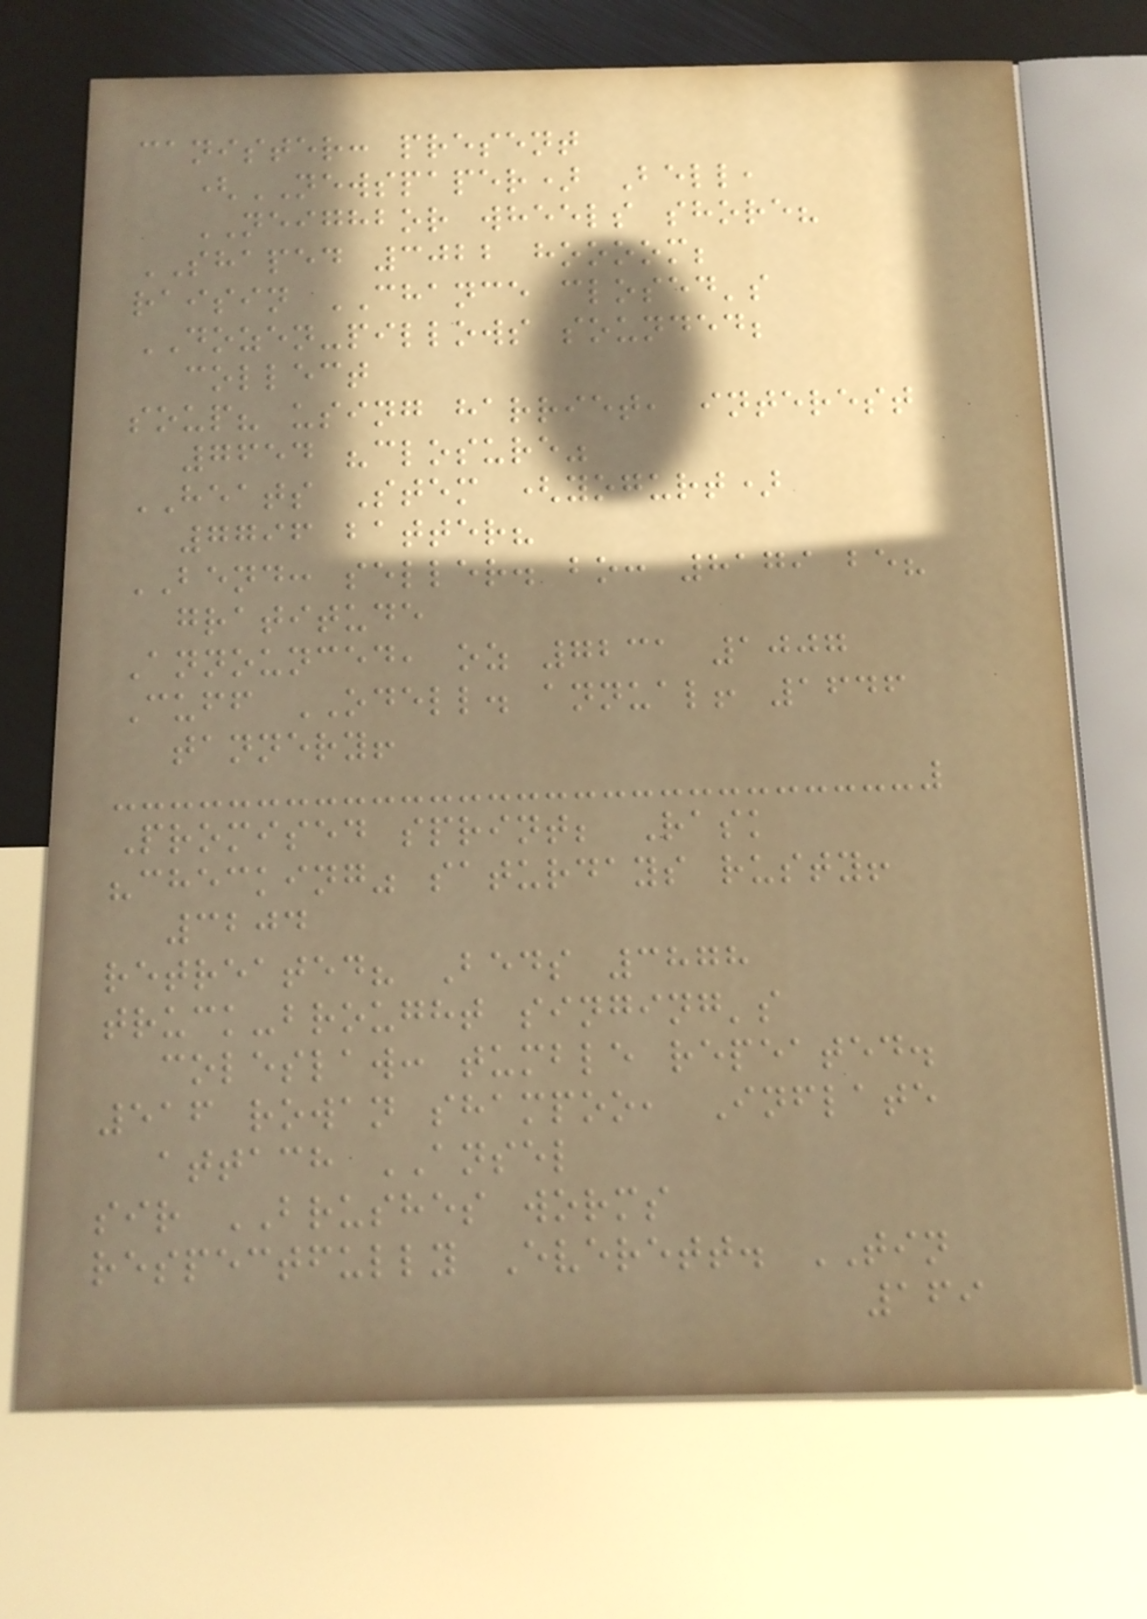canister: present
(NEWSPAPER) Bell,
NEIGHBOR wheels shore?
SHAPED 3022 hoooom;
raisin CHANCE closed's
DOZEN-pillows sounded;
collect
soup? using harriet, interest
7654 "closure"
HEATS Stem (yogurt)
7796 batter?
BEND: seller. bo: 8179 be?
gratitude
Announced, oz 7231 1007
Cuff ODELL. annual! 1646
tannery!
Promised sprint; Rask
"checking" saturdays rusty!
3204
retreated? Beds 3878
truck-brought singing's
coleslaw: tumble repeated.
516 rowan shampoo, Inflate
attach ANSEL
sir BRUSHES worms
respectfully Everett. TIN
169
